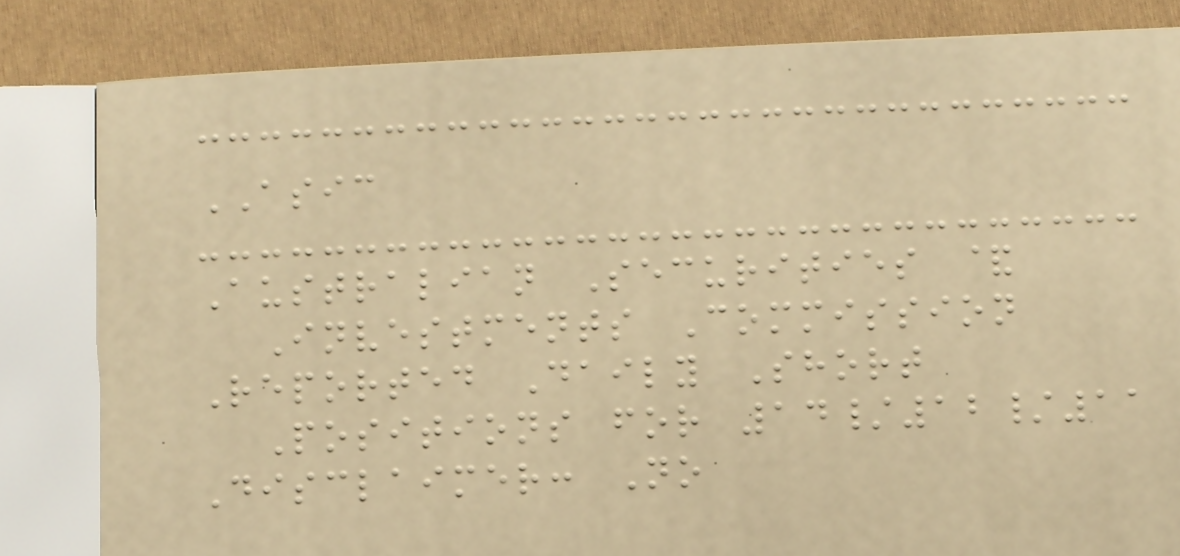ASIC
Australian Securities &
Investments Commission
Reported Daily Short
Positions for 14/12/11
Disclaimer: No
